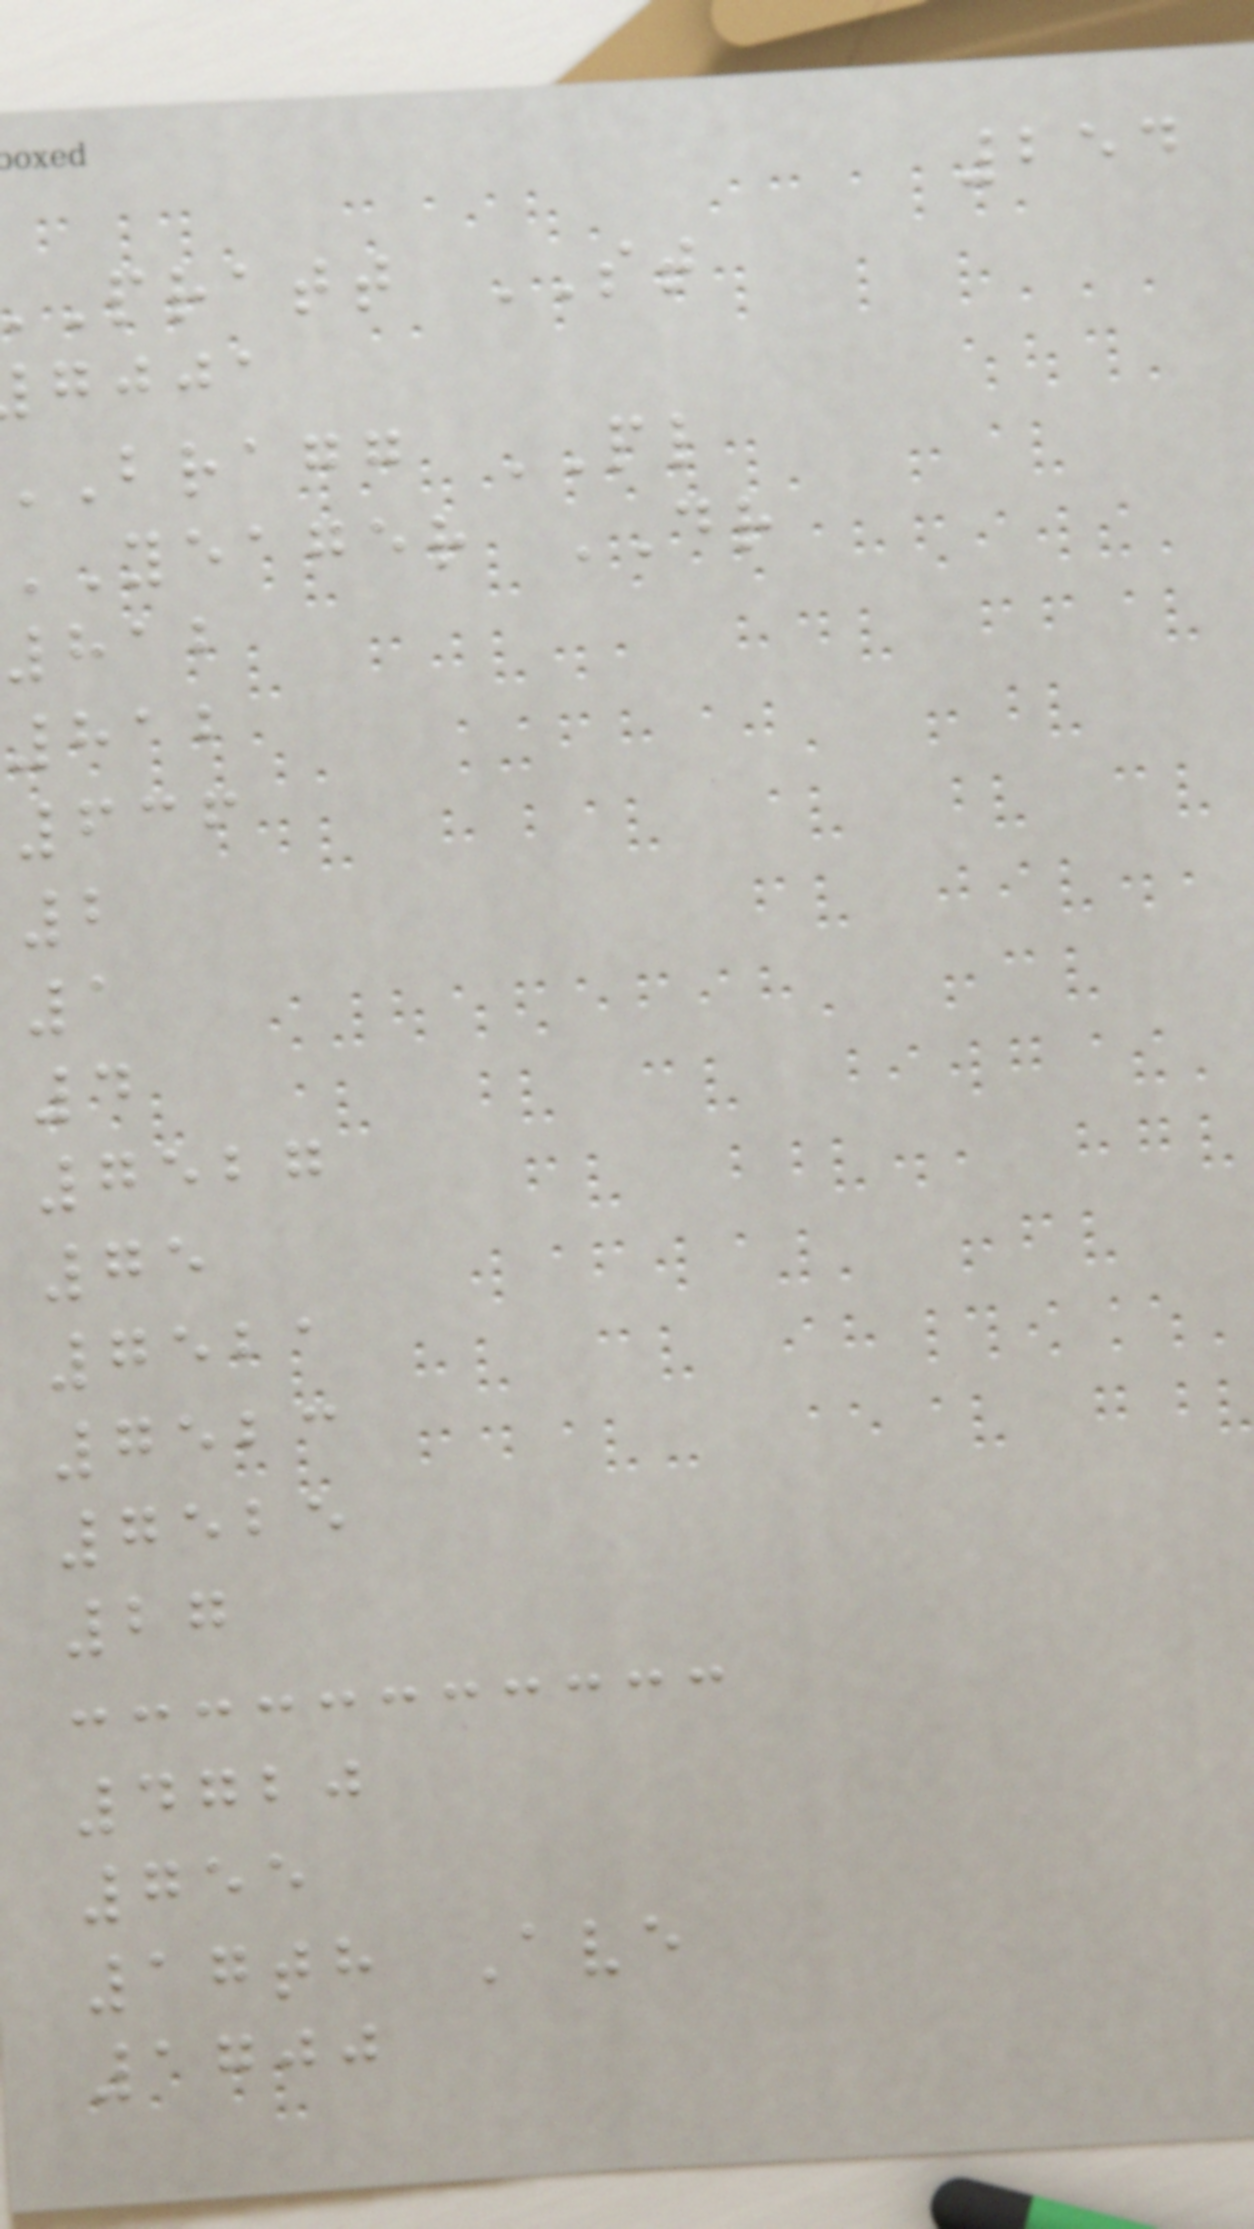254
pratt ST
gjja
bragg PL
yeager DR
812
812
636
2
1
4
7527
75
7521
7523
7525
27
4720
755
17th Ave
1700
